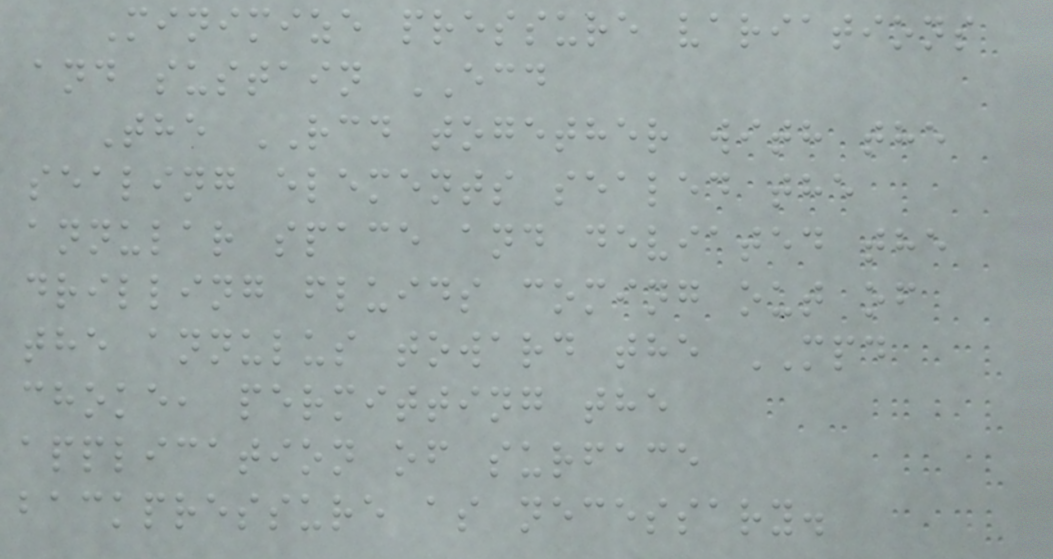Minimize pressure variations
and sustain ECD
The RCD together with the
sealing elements sealed the
annular space and deviated the
drilling fluids coming out of
the annulus toward the MPD
choke, permitting the
application of surface
backpressure as necessary.
